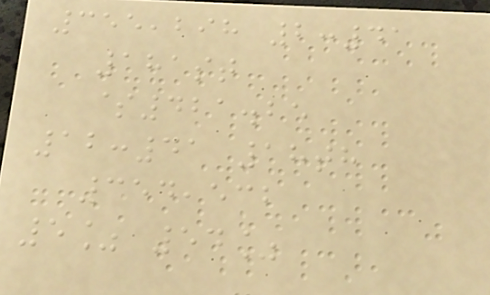355,298 2:41
181st
$421.25
12:41 18th
354,532
5% 54%
